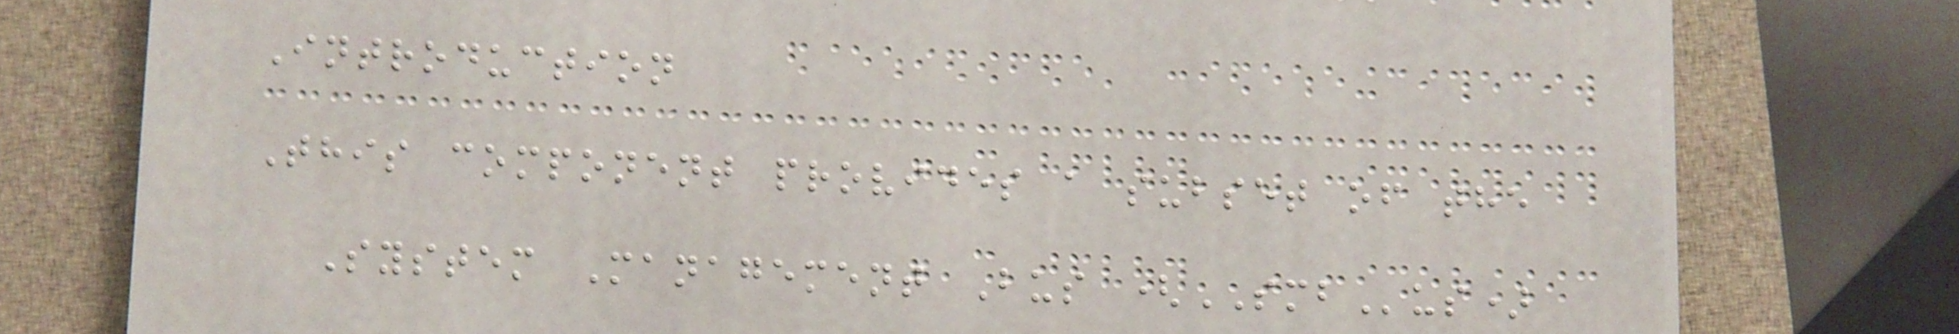Introduction
This component provides a subset of the
System Management Bus (SMBus)
